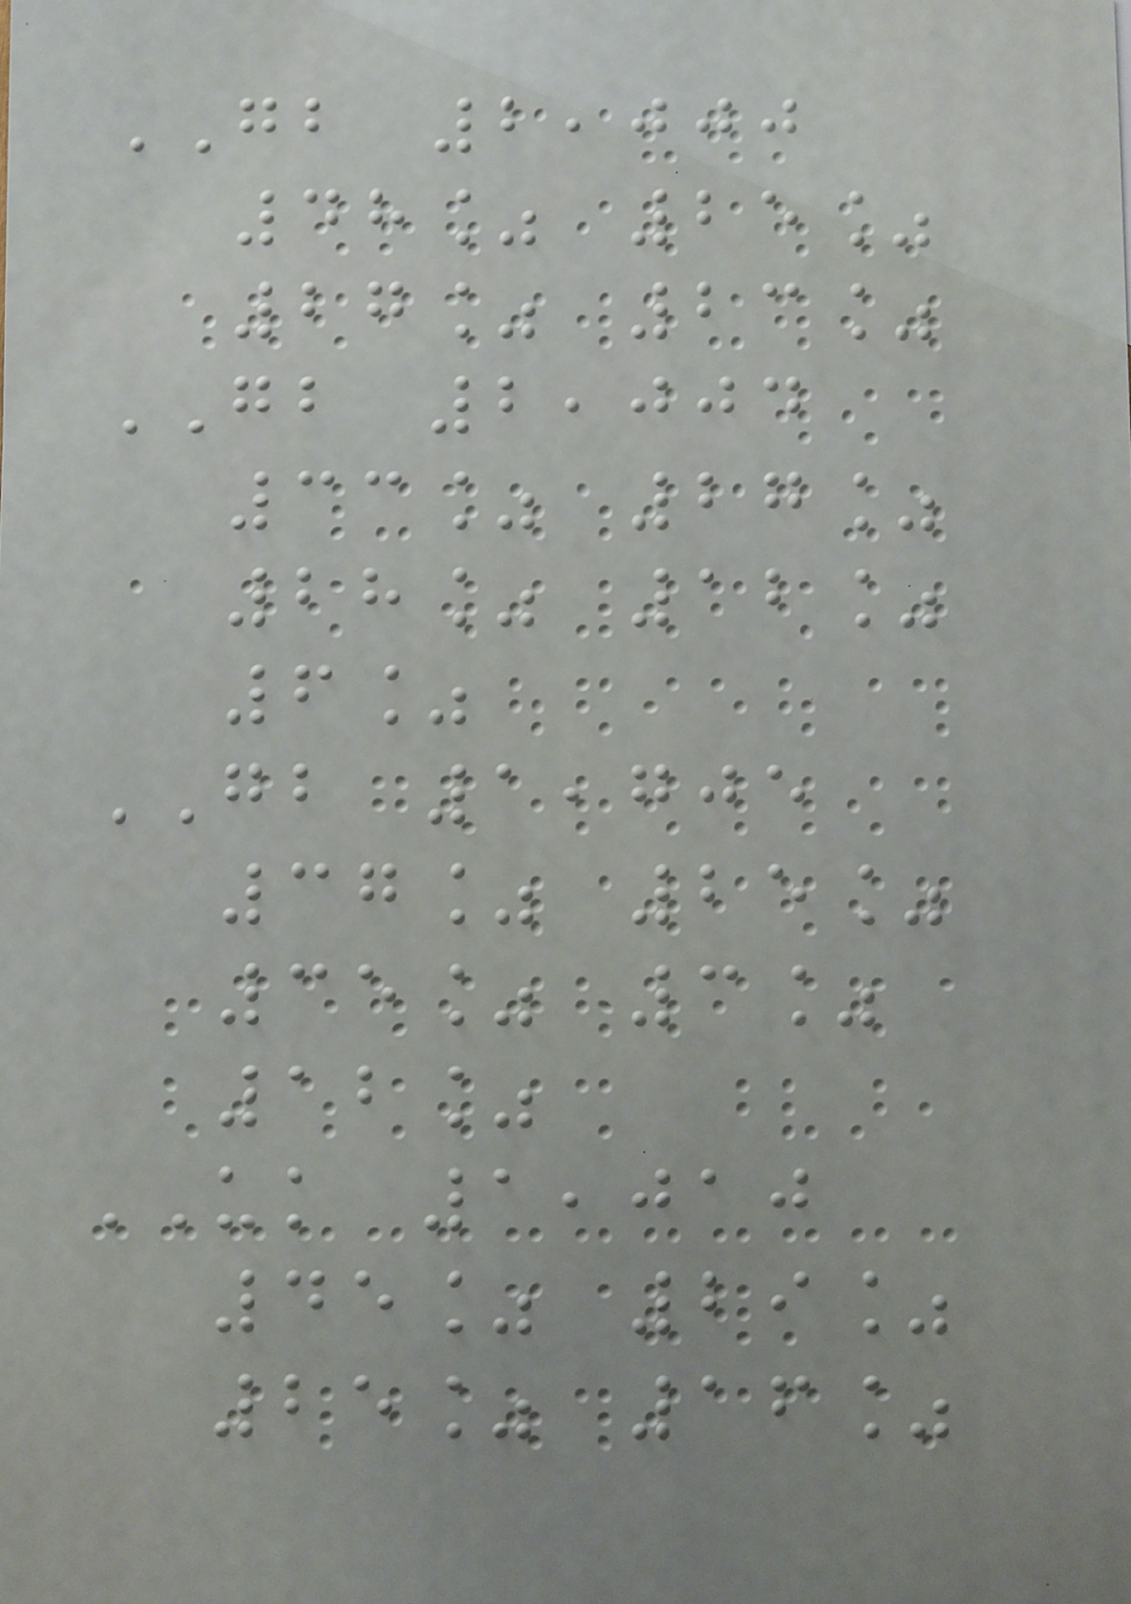GB 2,000
48% 25%
27% 23%
GB 2,004
33% 27%
28% 12%
6%
GB 1,705
37% 25%
35% 3%
12%
UK 1,010
45% 29%
25% 16%
